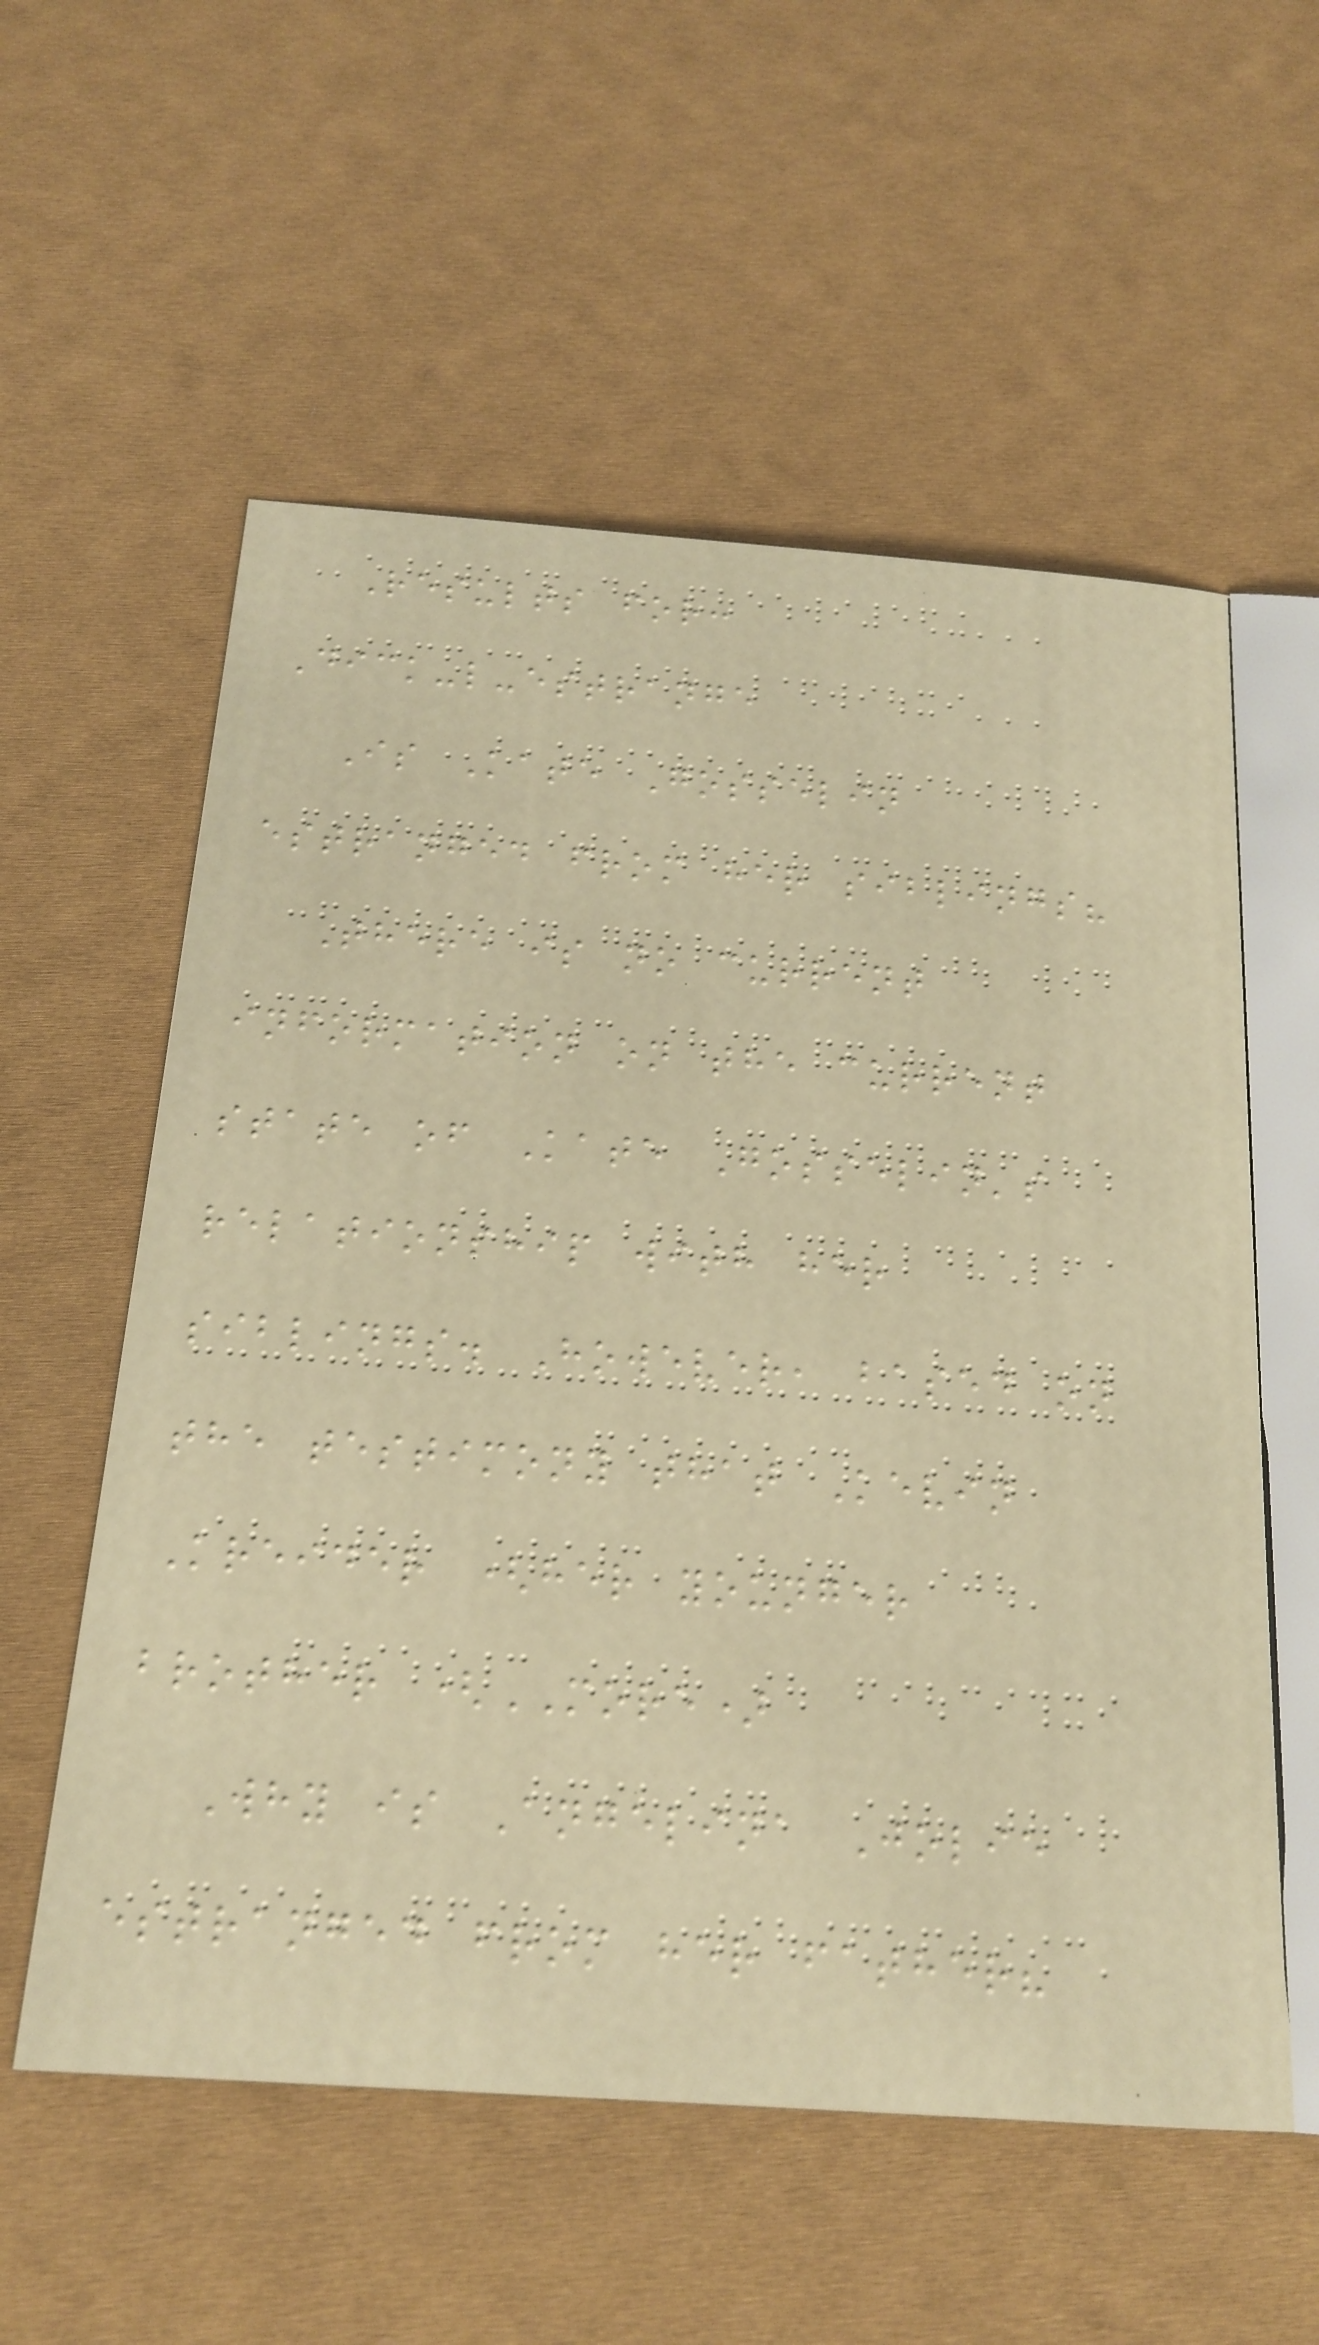Results for:
Dick-l-estrange
Is Kate Gosselin
estranged from her siblings?
There is no current
information on the current
state of Kate Gosselin's
relationship with her
siblings. However, based on
the testimony that Kevin
Kreider (her younger
brother (MORE)
Why is Angelina Jolie
estranged from her father?
